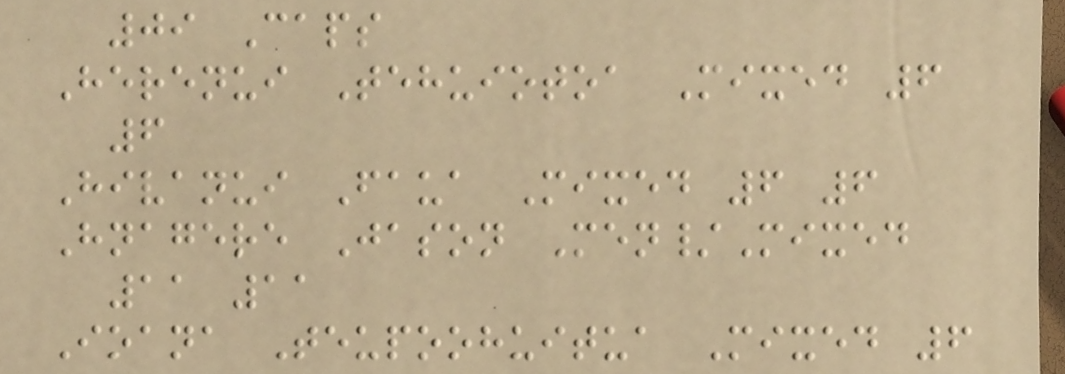09 Caps
Herenui Tehuiotoa Mixed 6
6
Hivanui Faua Mixed 6 6
Hnagere Jason Men/Mixed
11 11
Ioana Teupoohuitua Mixed 6
